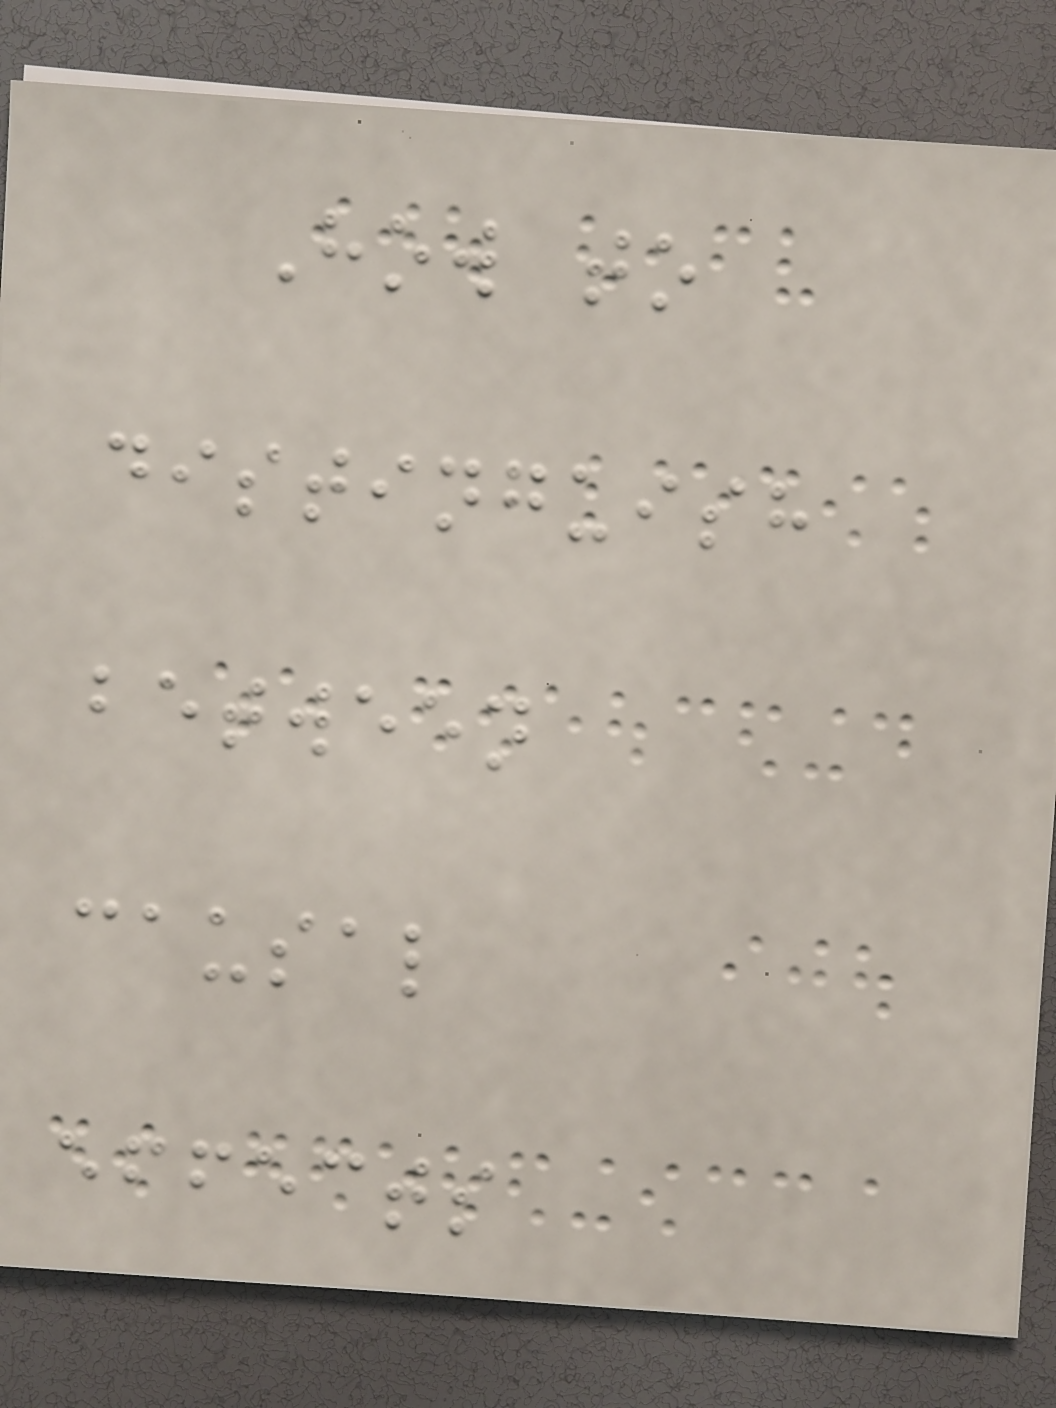How to
distinguish
between
causal
effects
